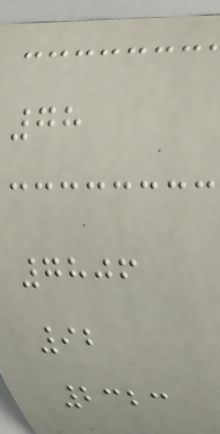78
7806
92
2323
